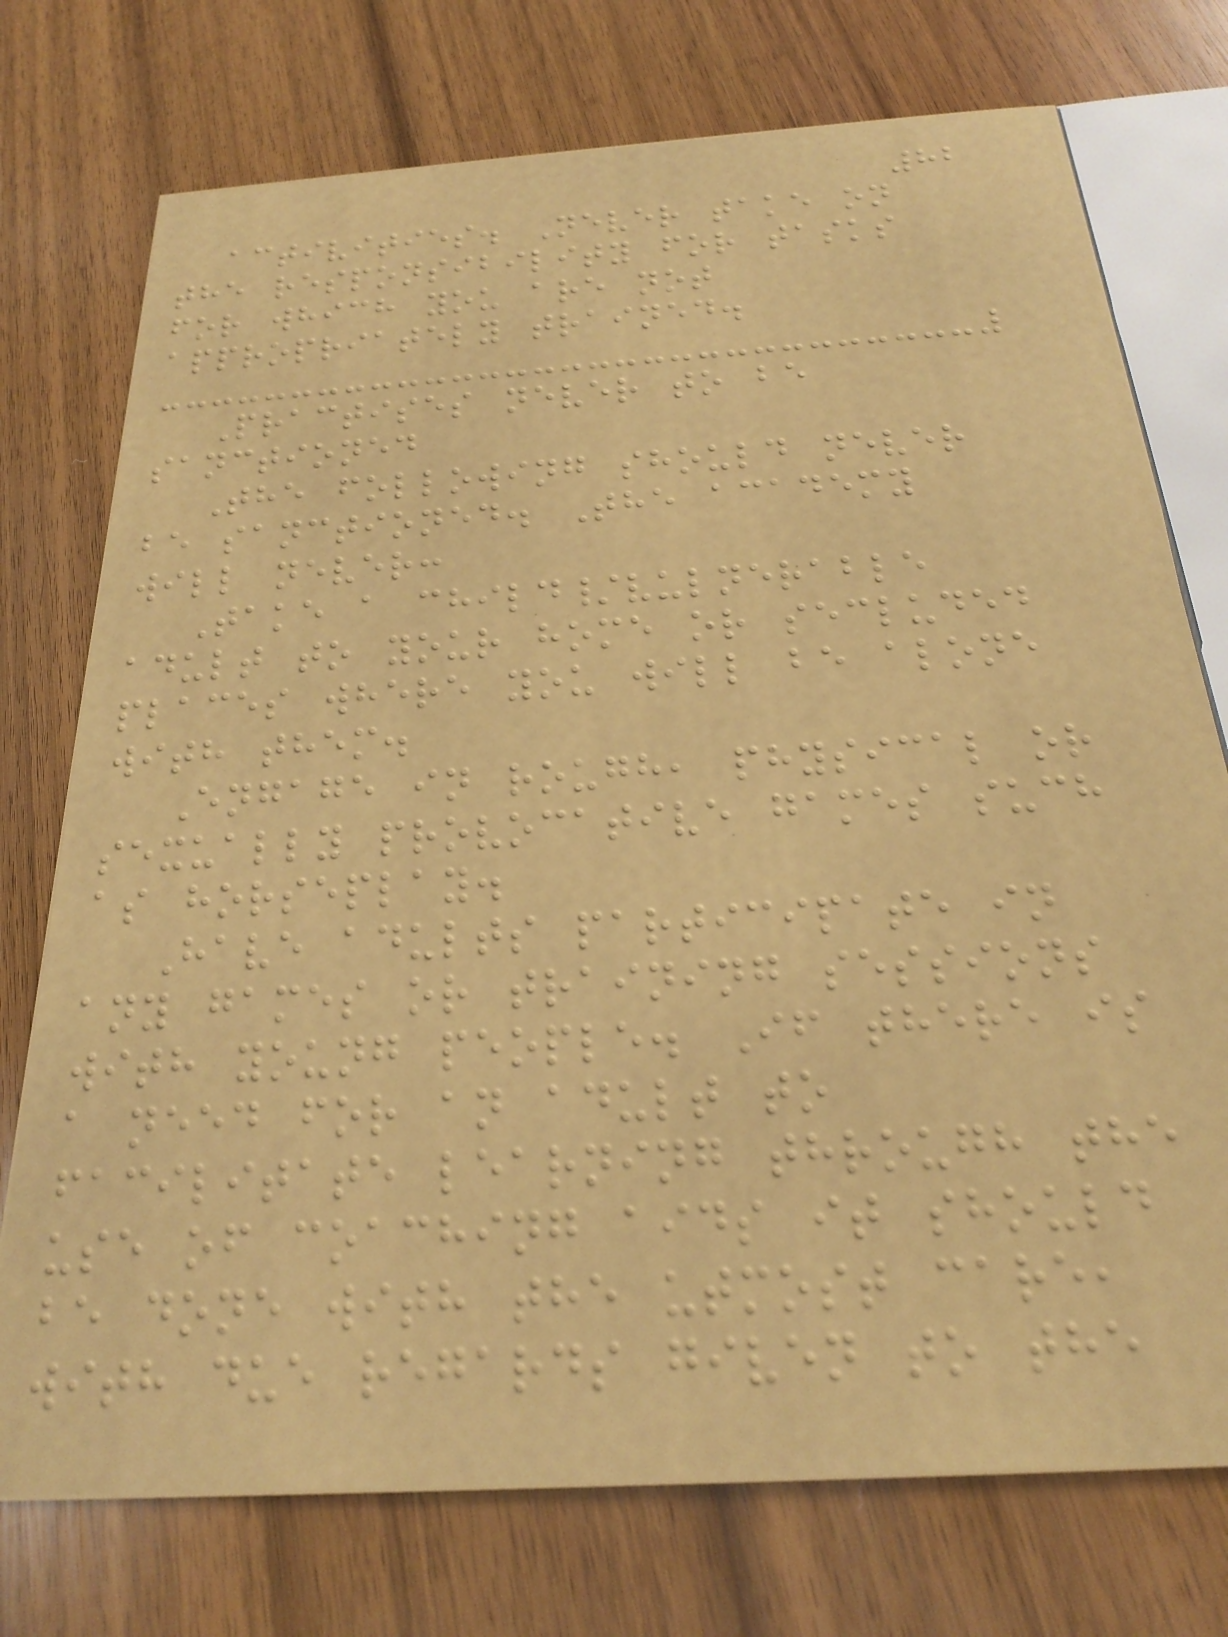82
activities. Never take on
the responsibility for tasks
for which you are not
appropriately trained.
Practises never to be
sanctioned
The following should never
be sanctioned. The academy
will never:
Take a child/vulnerable
adult to your home or secluded
places where you will be alone
with them.
Engage in rough, physical or
sexually provocative games such
as horseplay.
Have adults participate in
any games or training sessions
with young people. If there is
a need for an adult to
facilitate learning through the
use of coaching aids it should
be done with the utmost care,
with due regards given to the
